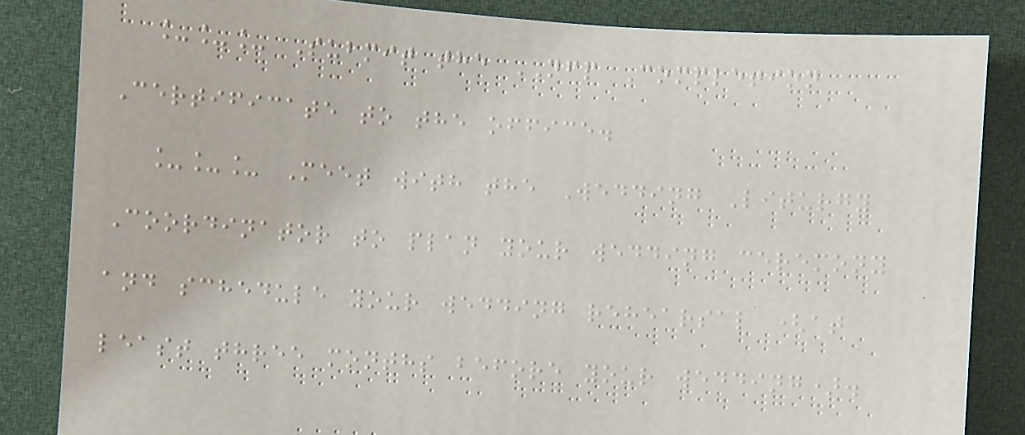___ Submit the NFP Completion
Certificate to the office.
___ Meet with the Wedding Liturgy
Coordinator to plan your wedding ceremony
and schedule your wedding rehearsal (at
least three months before your wedding).
